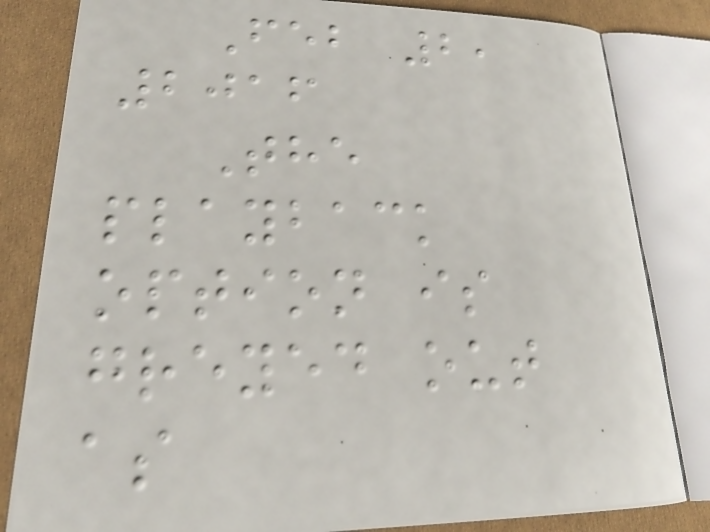Feb 2,
2016
The
playback
option is
greyed out
as
